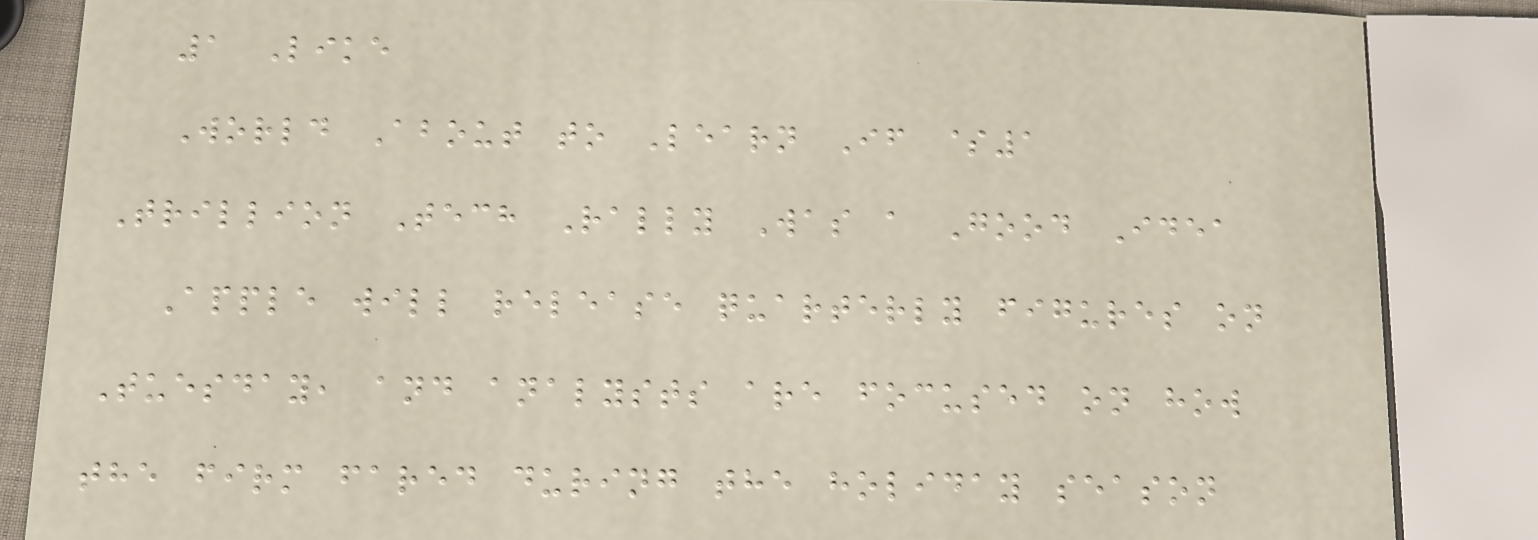1 Like
World About to Learn If $1
Trillion Tech Rally Was a Good Idea
Apple will release quarterly figures on
Tuesday, and analysts are focused on how
the firm fared during the holiday season
